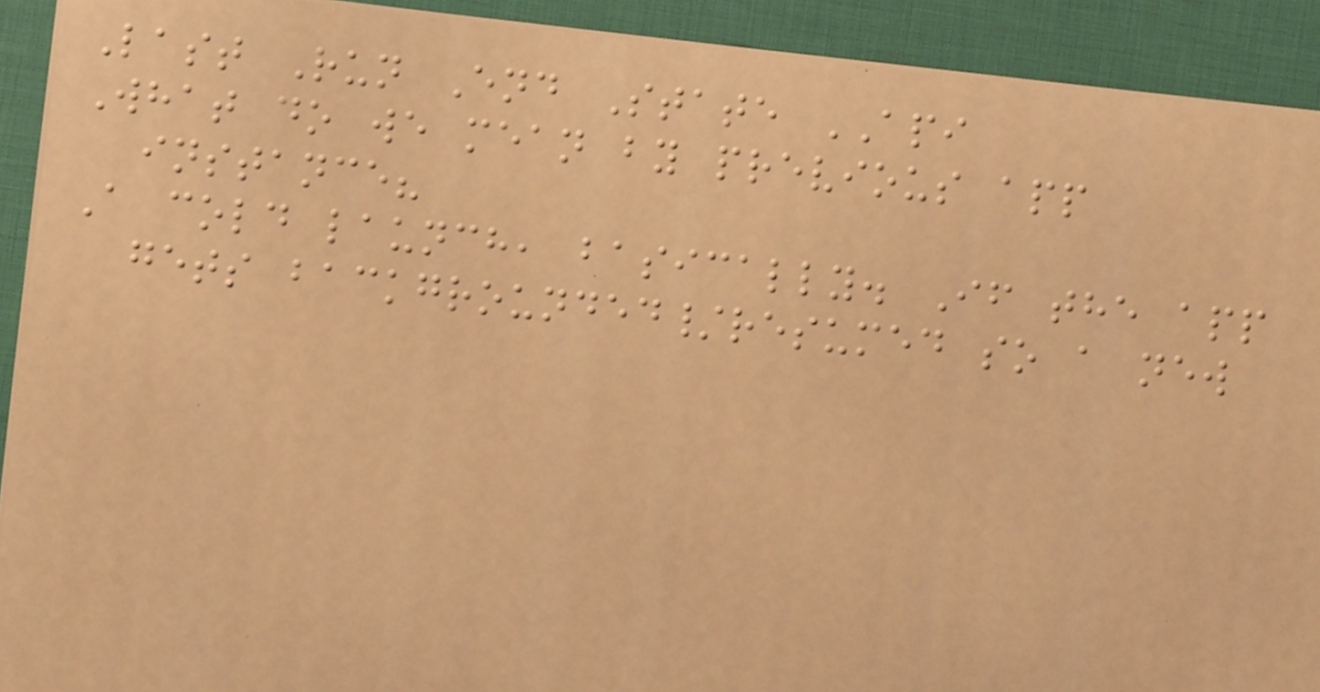Last Run End State API
What do we mean by previous app
instance?
A cold launch, basically. If the app
gets backgrounded/resumed so a new
